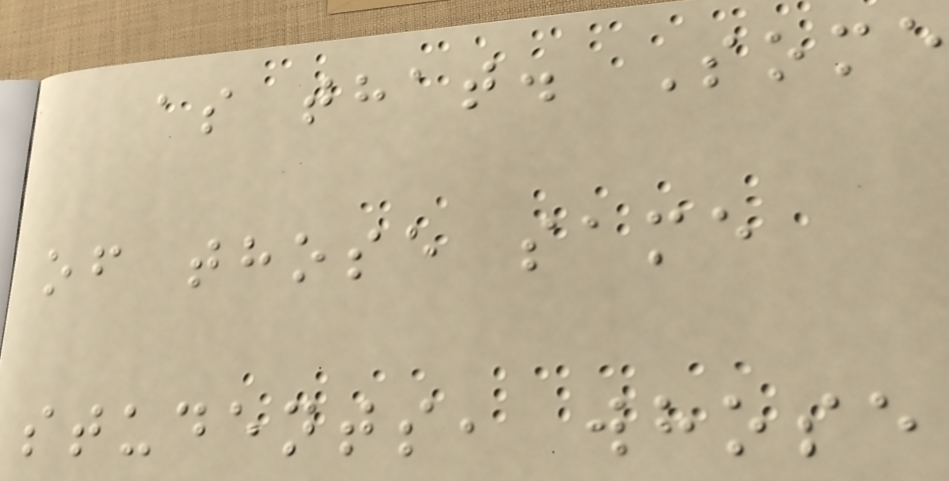as that. Some
of those same
students, whose
